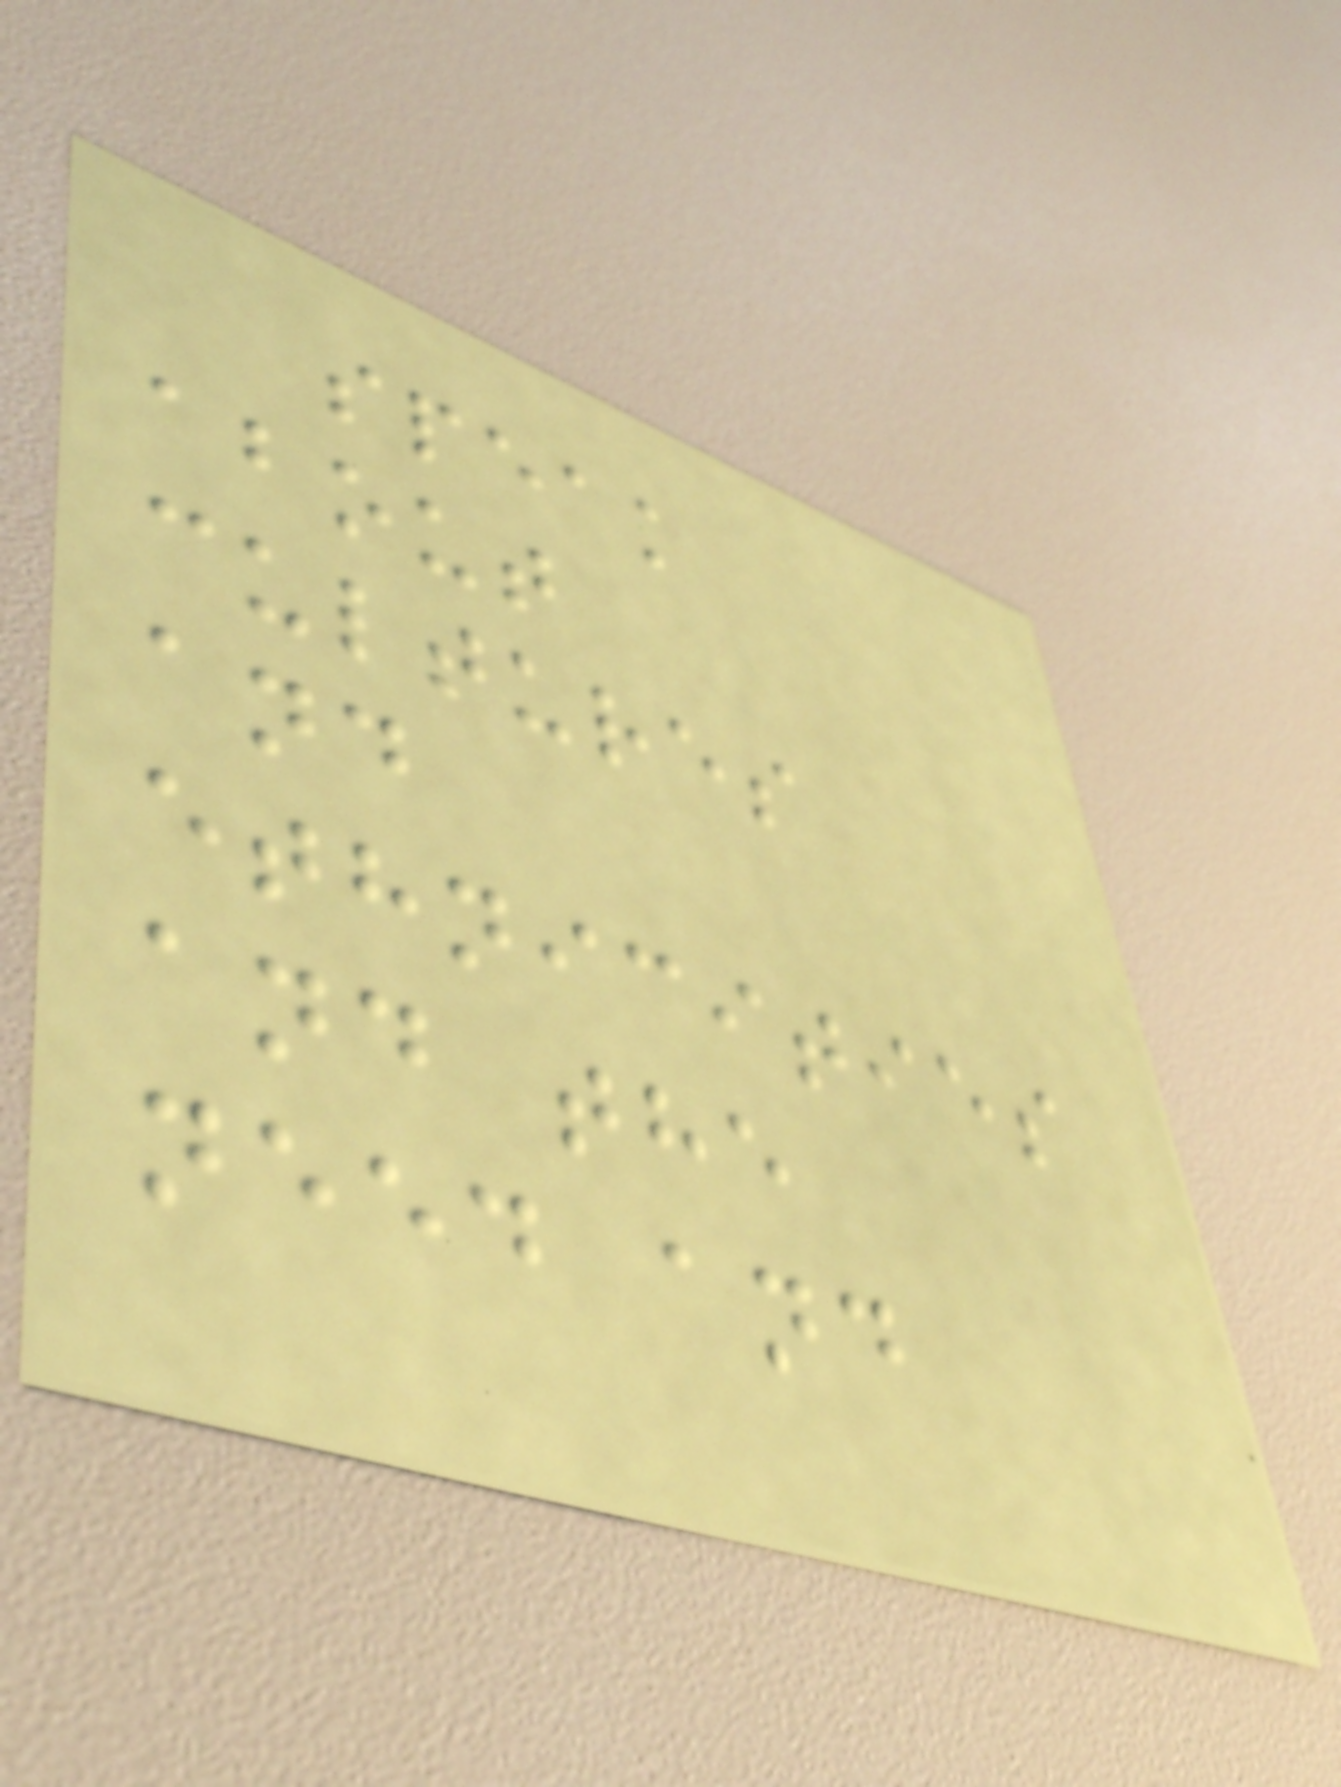speak
about
cultures
and
ethnicities
and the
need and
